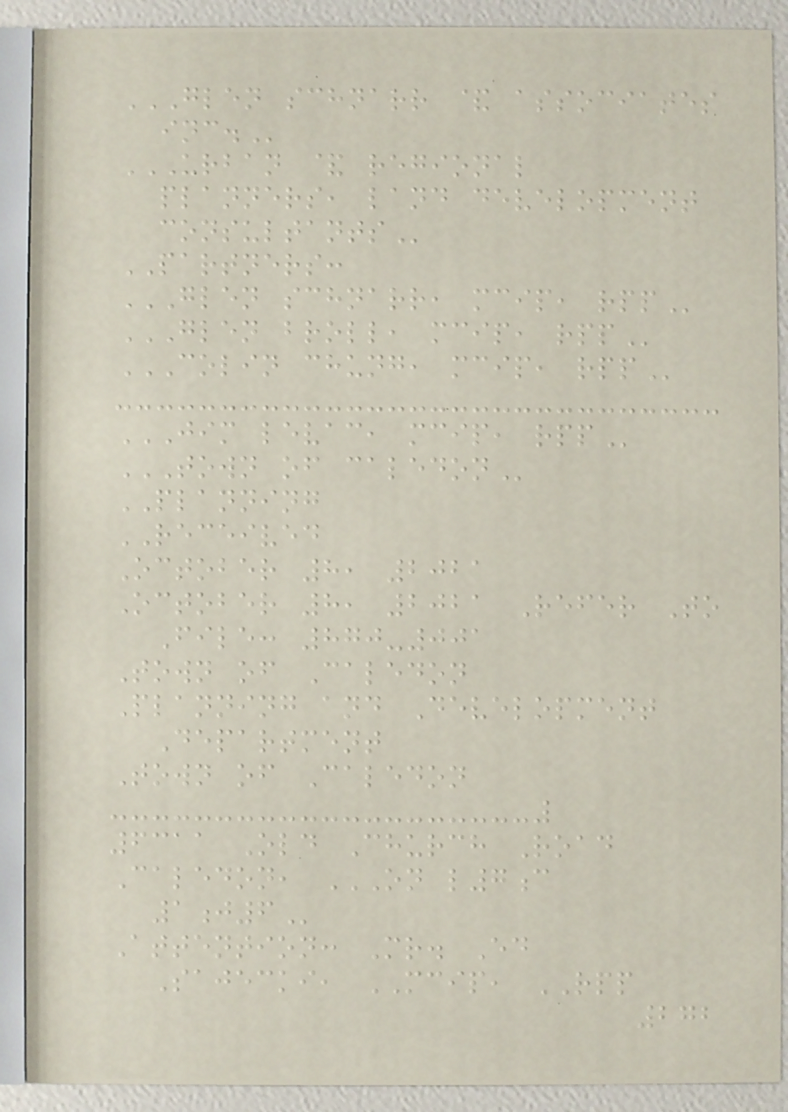GLEN SCHNARR & ASSOCIATES
INC.
URBAN & REGIONAL
PLANNERS, LAND DEVELOPMENT
CONSULTANTS
PARTNERS:
GLEN SCHNARR, MCIP, RPP
GLEN BROLL, MCIP, RPP
COLIN CHUNG, MCIP, RPP
JIM LEVAC, MCIP, RPP
TOWN OF CALEDON
PLANNING
RECEIVED
October 8, 2021
October 8, 2021 Refer To
File: 870-001
Town of Caledon
Planning and Development
Department
Town of Caledon
6311 Old Church Road
Caledon, ON L7C
1J6
Attention: Mr. Ed
Sajecki, MCIP, RPP
272
